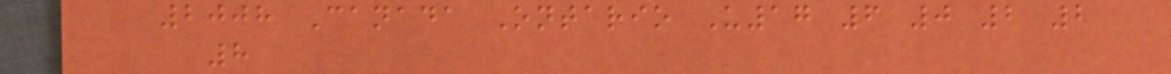2008 Canada Ontario U17 6 0 2 2
8
